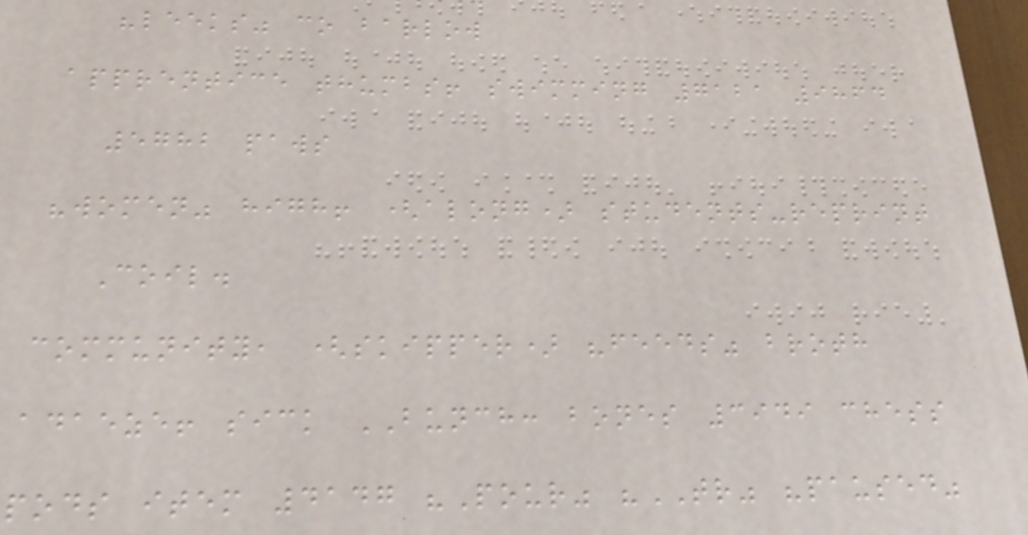"leeks" co barlow
apprentice thumbs! swimming 7121 9864
5782 paws
"women" high! (along) students-reprint
Coil.
community, (skipper) "feeds" broth
adaeze! sick BUNCH: bones 3949 chess
pods item 4147 "Pour" "TR" "paused"
